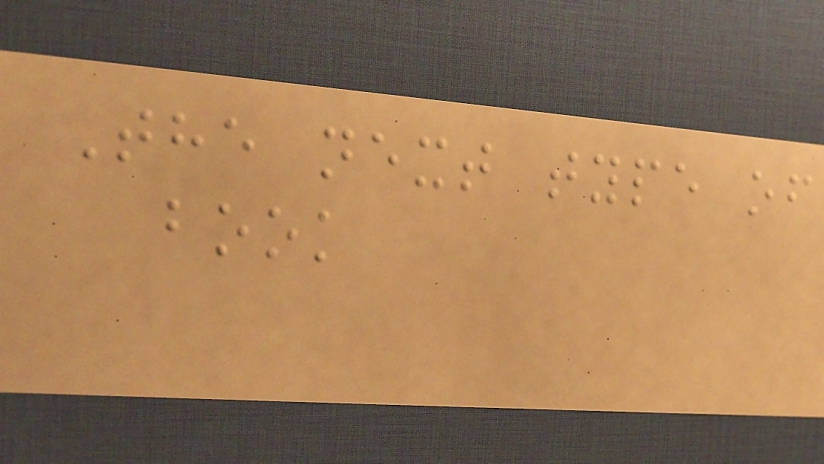The next type of
book
